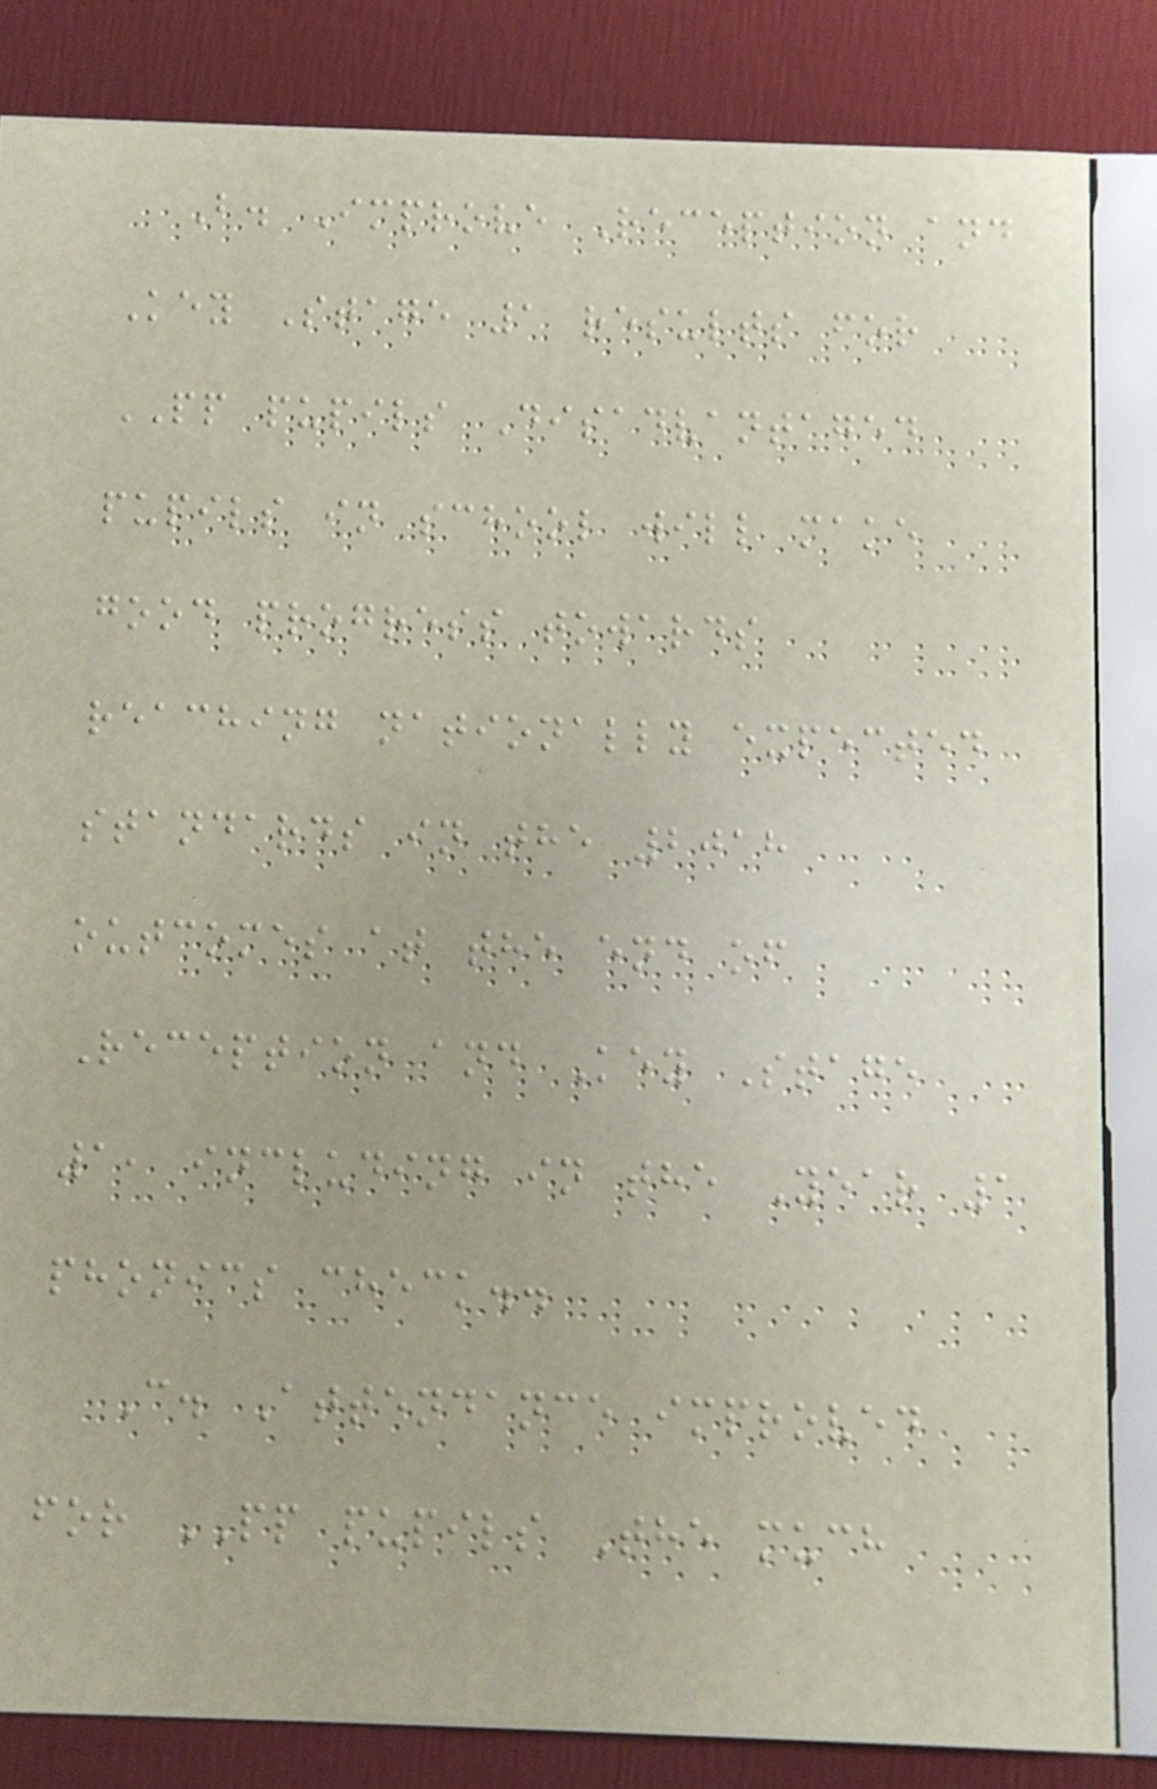B. Improve Reception and
Key Stage 1 results for
PP pupils Disadvantaged
pupils in school will make
good progress towards
reaching nationally expected
standards in the 2018
outcomes at the end of
Reception and Key Stage
1, including in the Year 1
phonics check..
C. Attendance improved
for PP pupils The much
